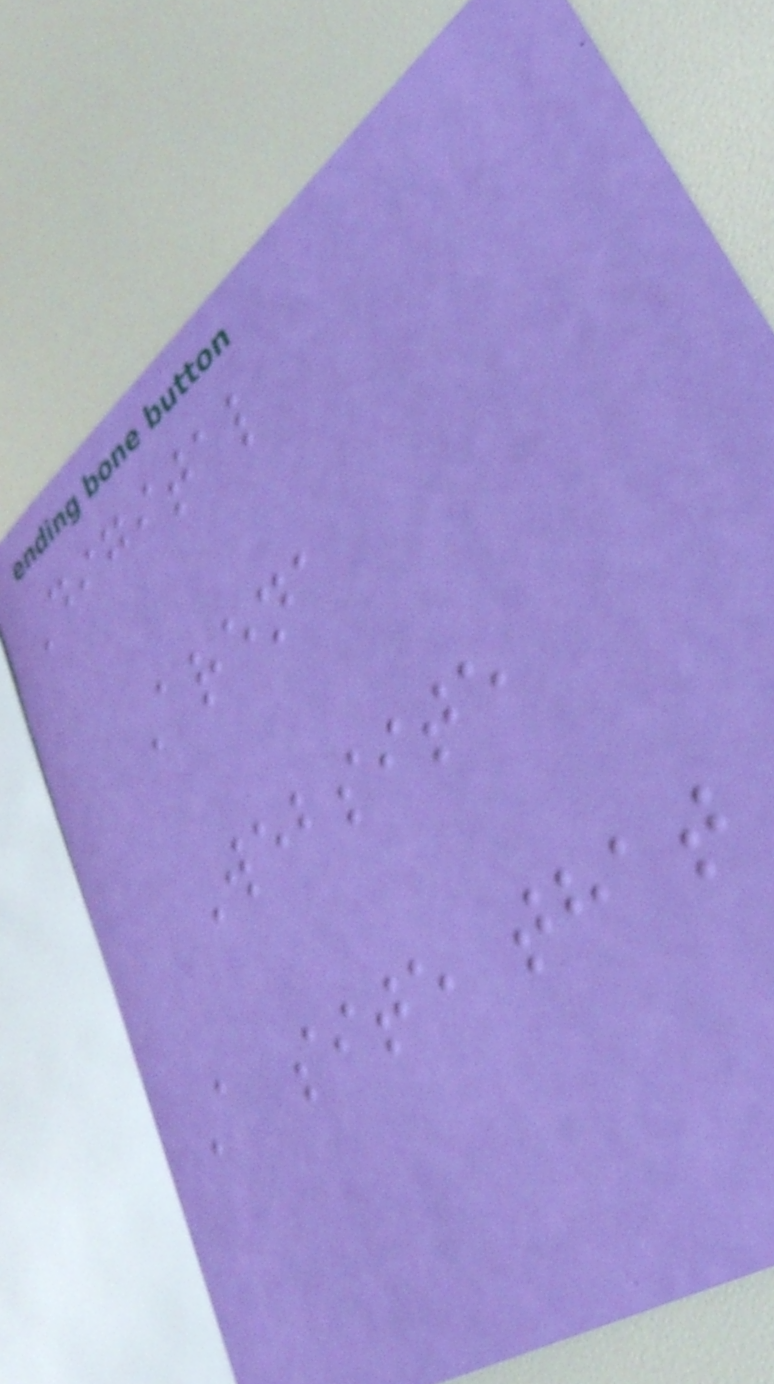Digital
Arena
Website
A site that
